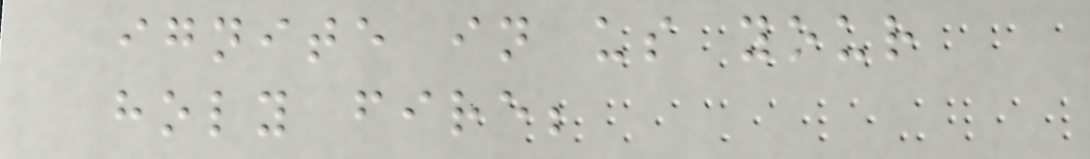ignite in us your
holy fire;
